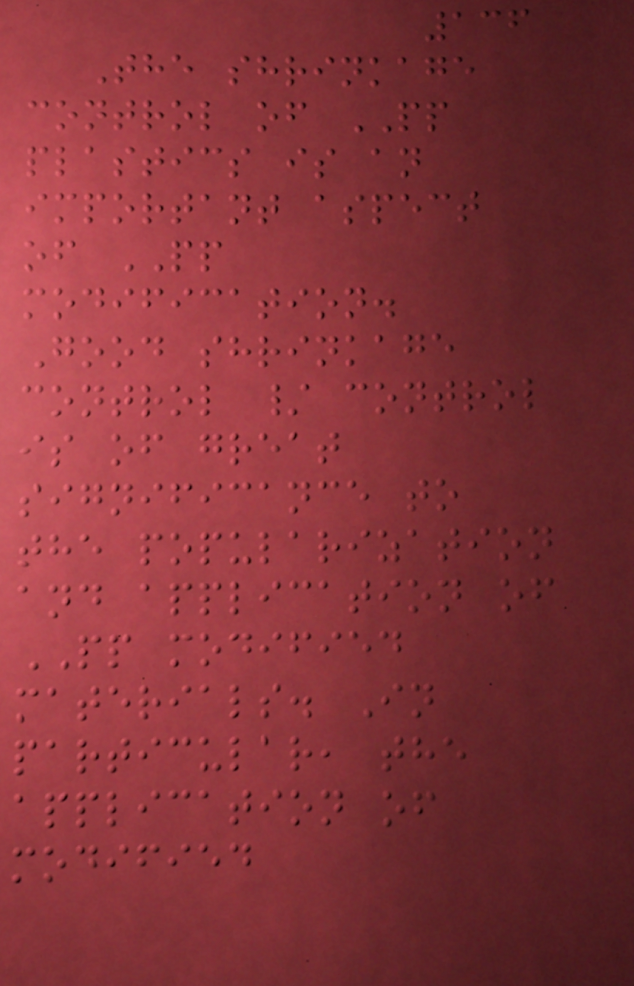136
The shrinkage
control of PP
plastics is an
important aspect
of PP
modification.
Good shrinkage
control / control
is of great
significance to
the popularization
and application of
PP modified
materials. In
particular, the
application of
modified
